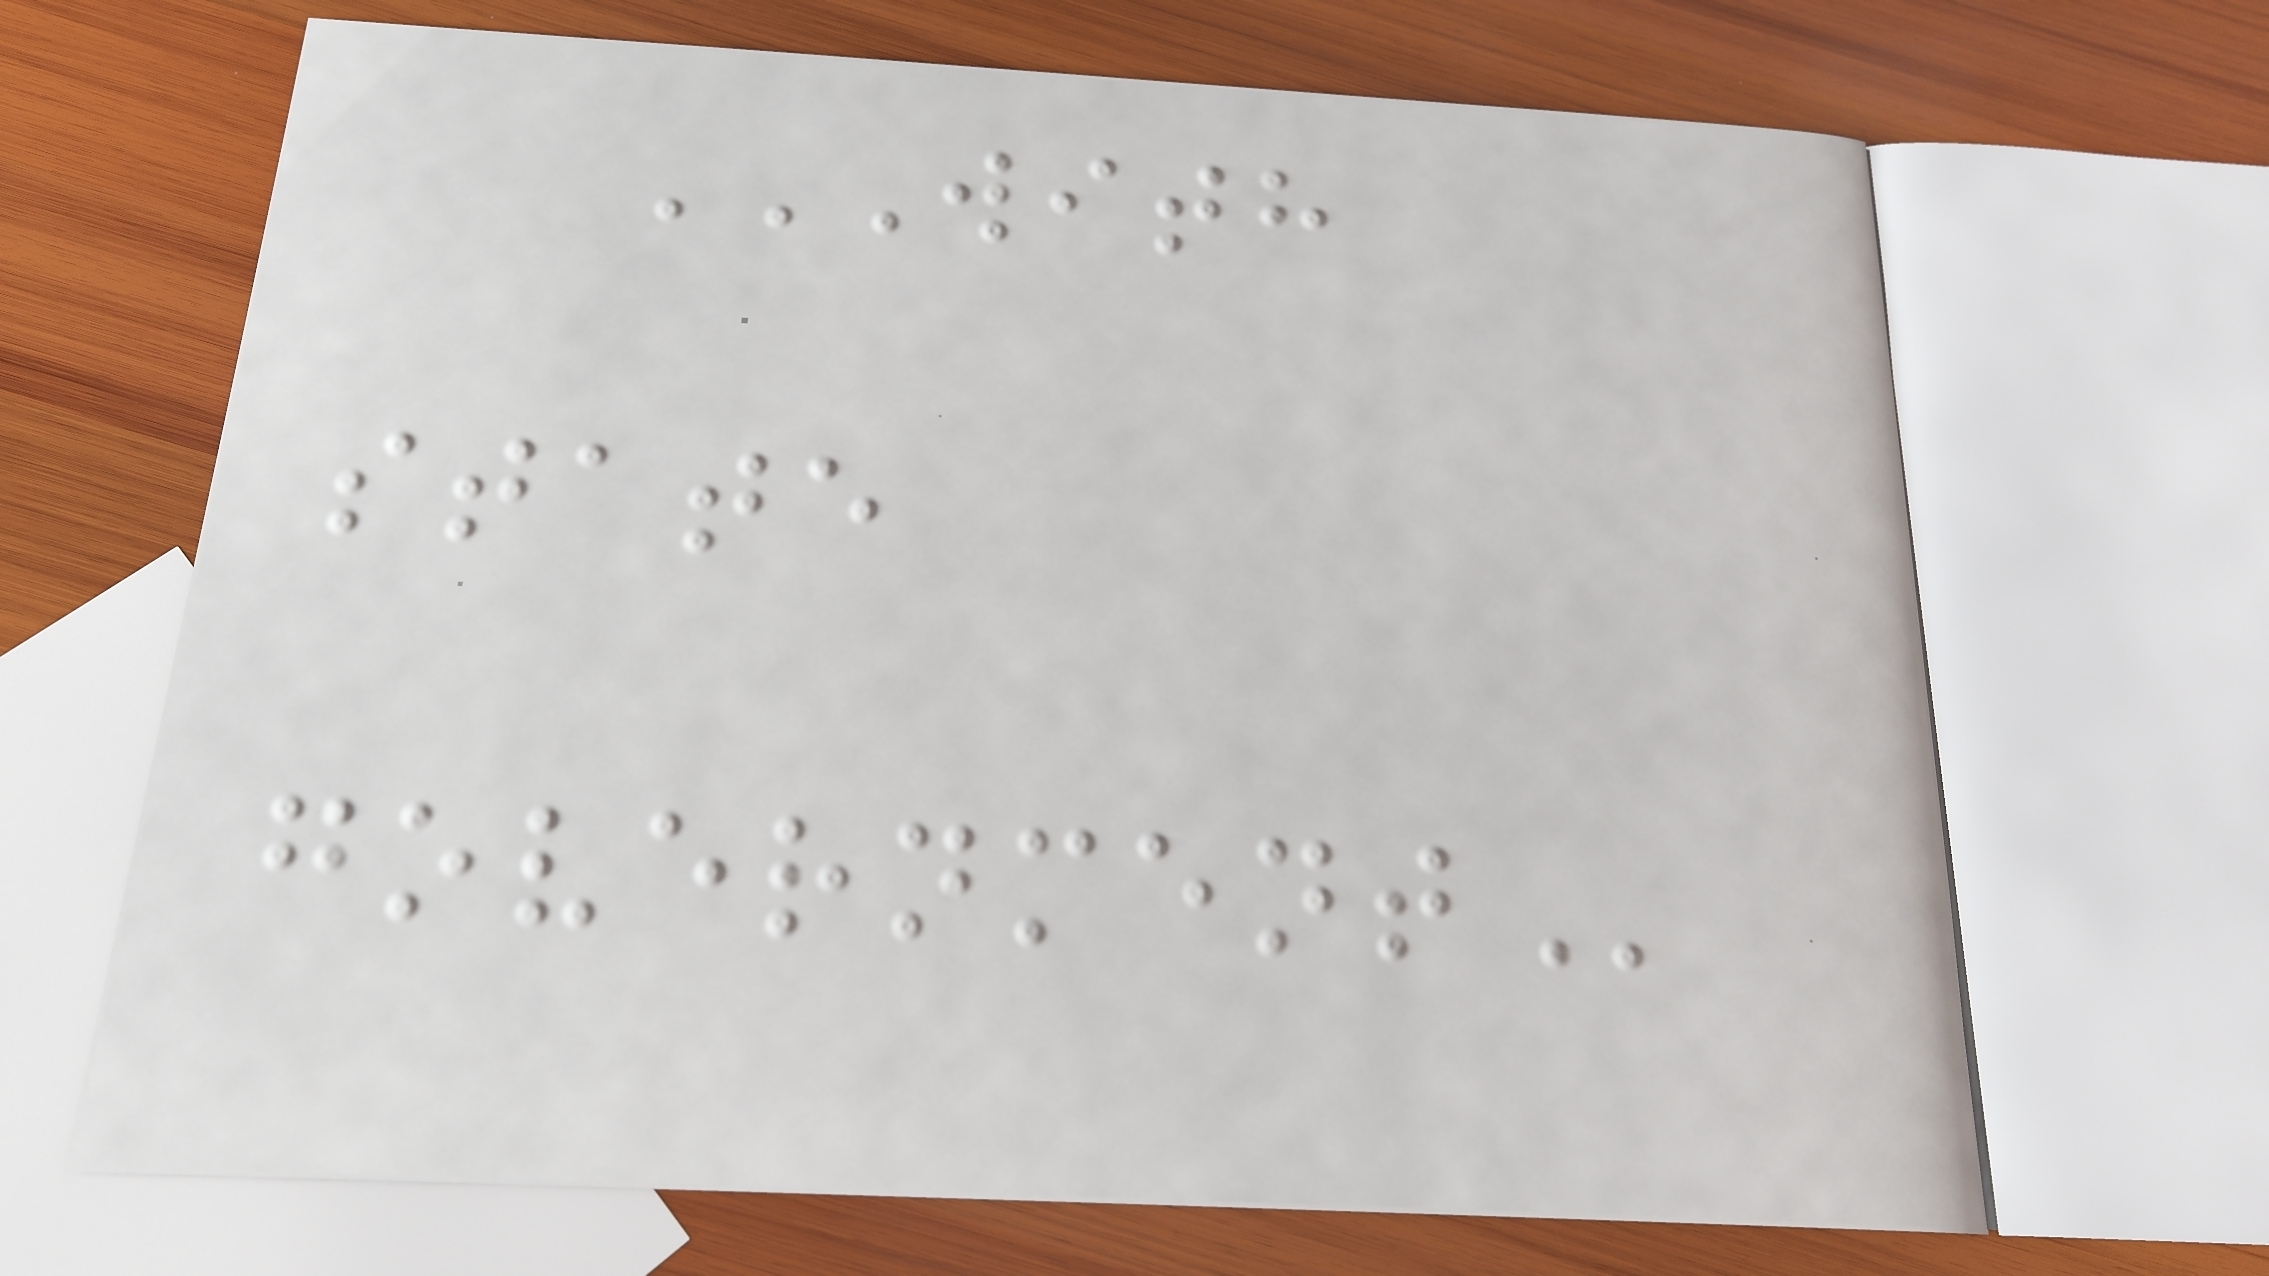WITH
STATE
GOVERNMENT
